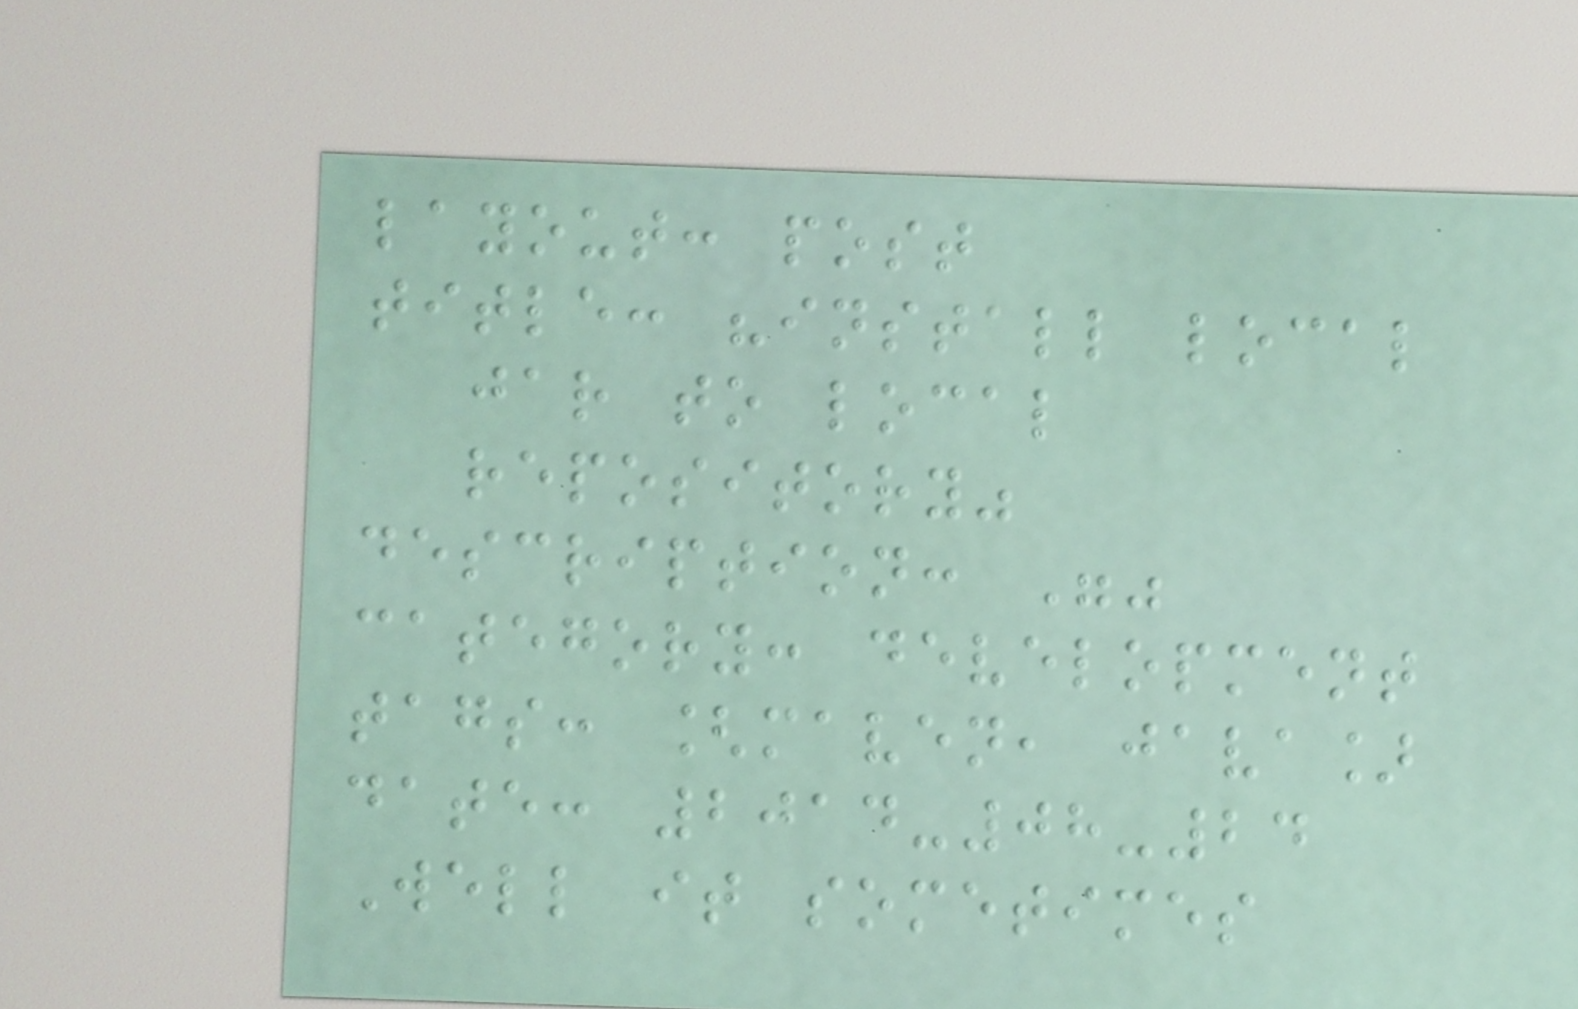layout: post
title: "install local
jar to local
repository"
description: ""
category: development
tags: [maven, java]
date: 2014-08-24
Well it sometimes
